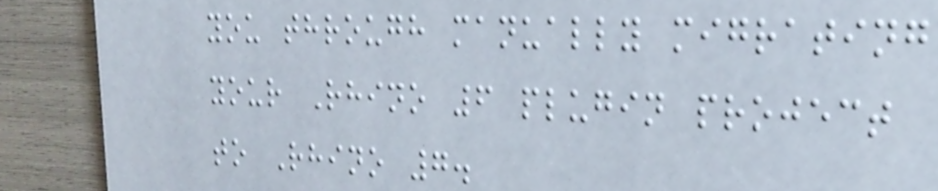you through manually migrating
your Rhino 6 plugin project
to Rhino 7.
